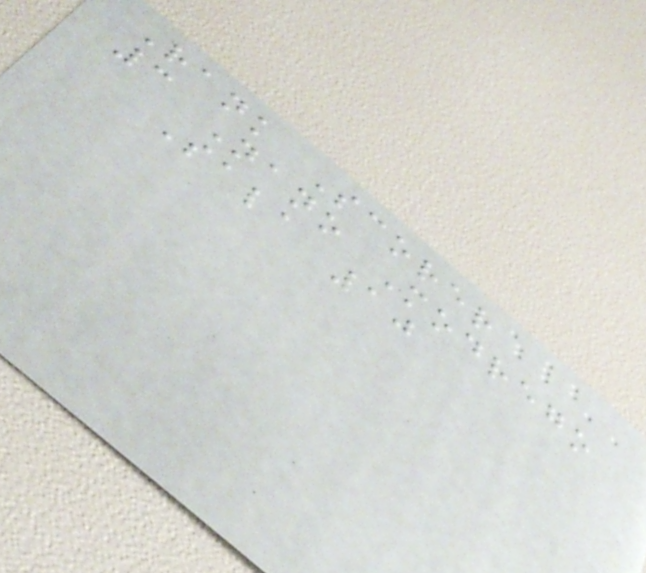Rank Scorer
3 Nano Modrego
Sala 10
